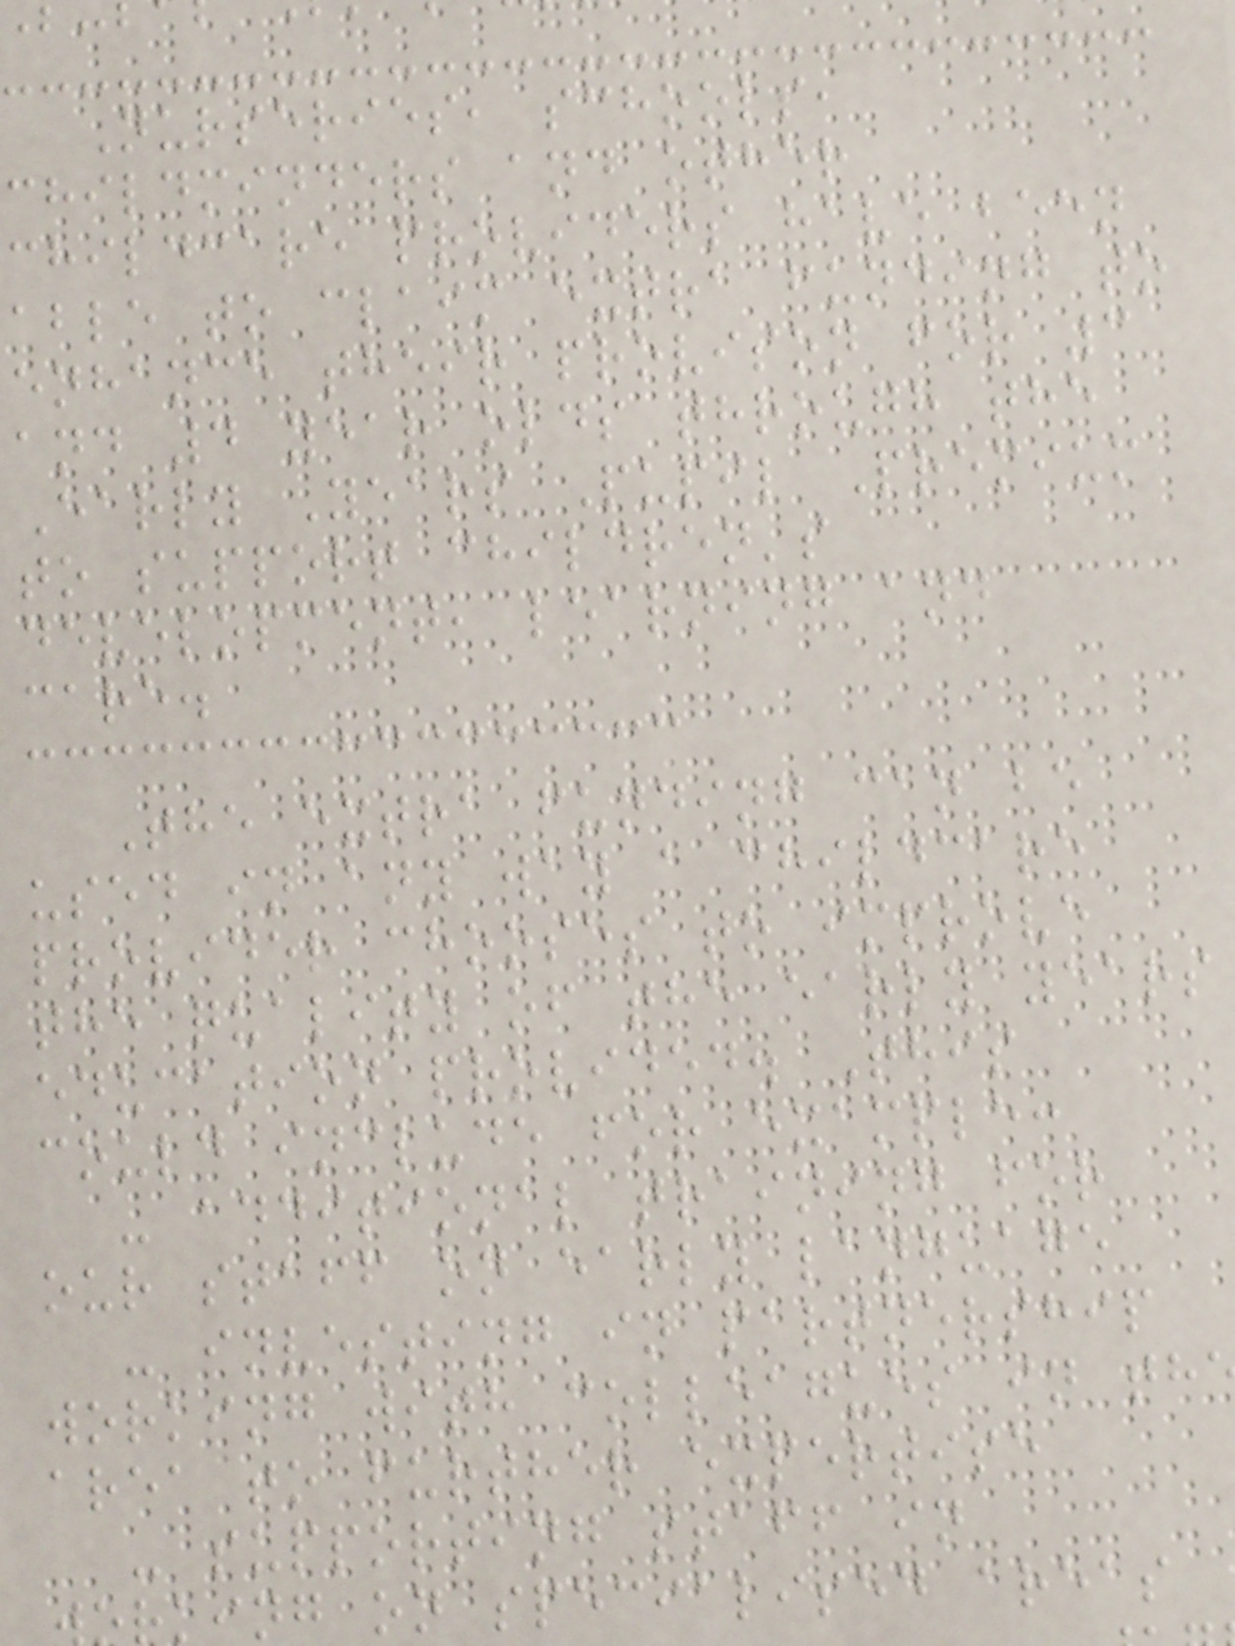Nurseries, schools,
childminders and other
childcare providers have been
able to claim extra funding to
enhance their provison for 3
and 4 year olds through the
Early Years Pupil Premium
to support children's
development, learning and
care.
The extra funding can be
used in any way a childcare
provider chooses to improve
the quality of the early years
education provided. This
could include for example:
- additional training for
our staff on early language
- investing in partnership
working with colleagues in th
area to further expertise
- supporting staff in
rking on specialised areas
